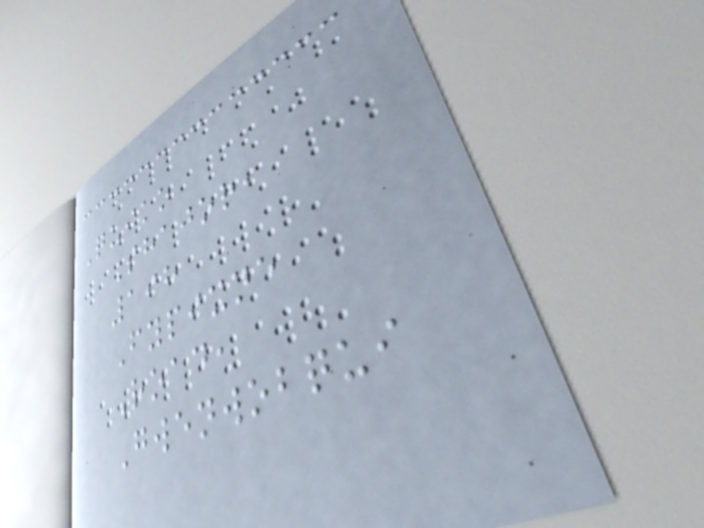Quiko
Shajor,
198
Fypixne
Road,
Gwenwobqui
